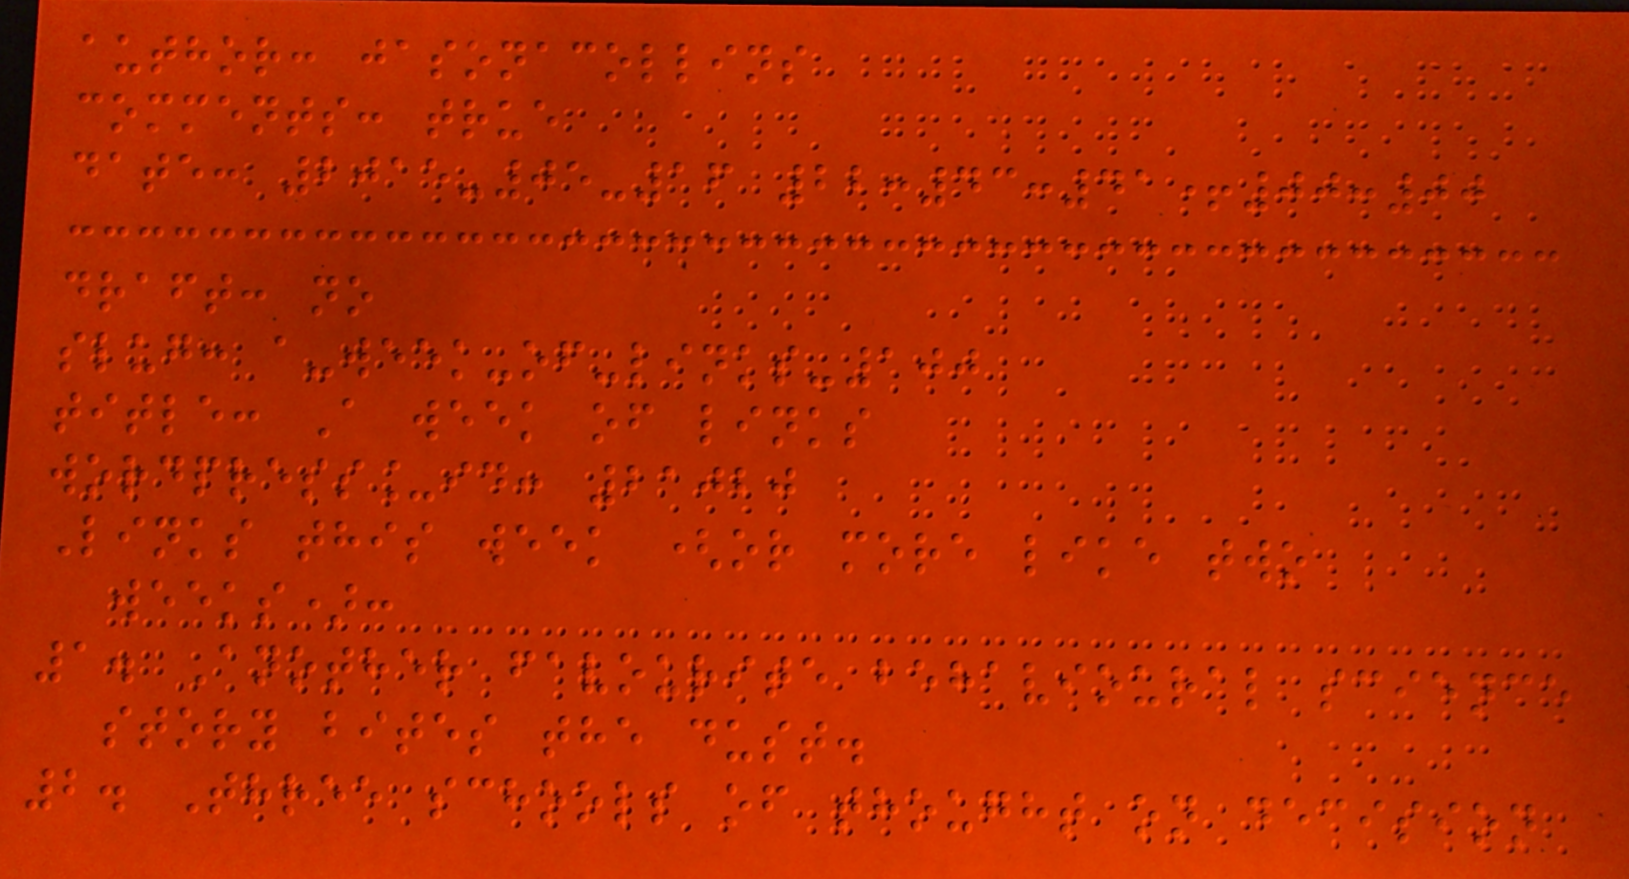author: jasonacollins
comments: true
date: 2015-05-16 22:43:41+00:00
draft: no
slug: a-week-of-links-100
title: A week of links
wordpress_id: 21020
Links this week (or more like two
weeks):
1. Another favourite behavioural science
story bites the dust.
2. Three schools of thought on decision
